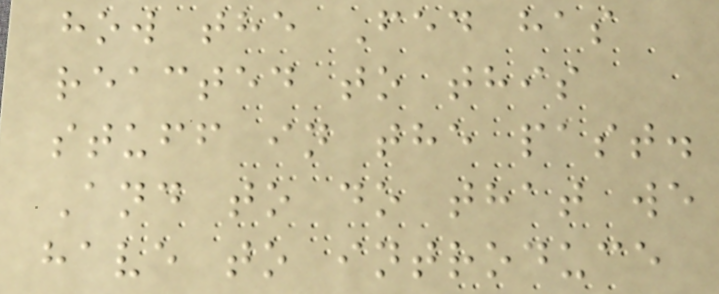how the Fed has
reacted to this
stuff in the past.
And to do that we
have to introduce
